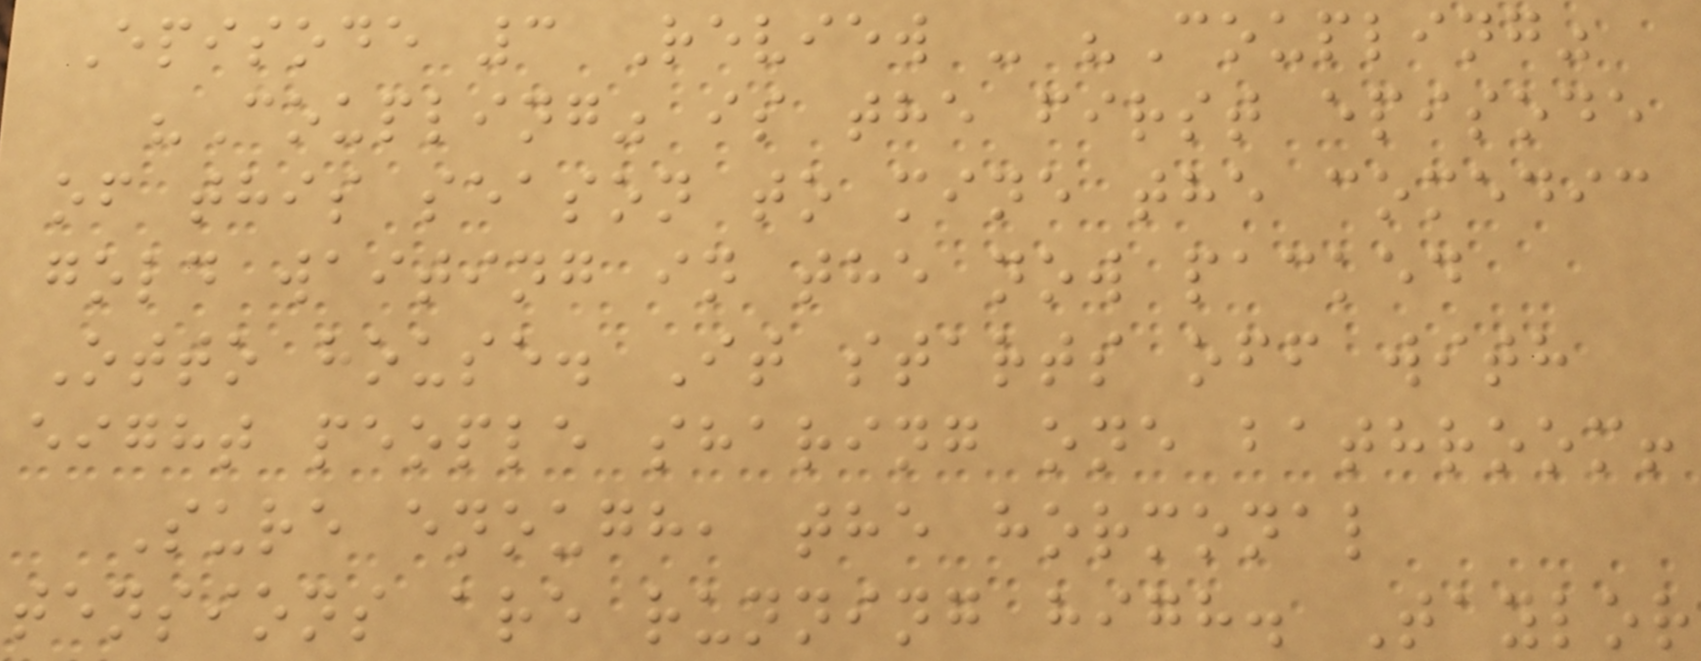Episode 3 Review - "Coupling"
"Coupling" is the first episode
of this season to mine the comedic
gold waiting in the now packed
Otto house. It starts off with
eight people sharing one bathroom!
Sure enough, the hormonal
tensions are running high. Taylor
